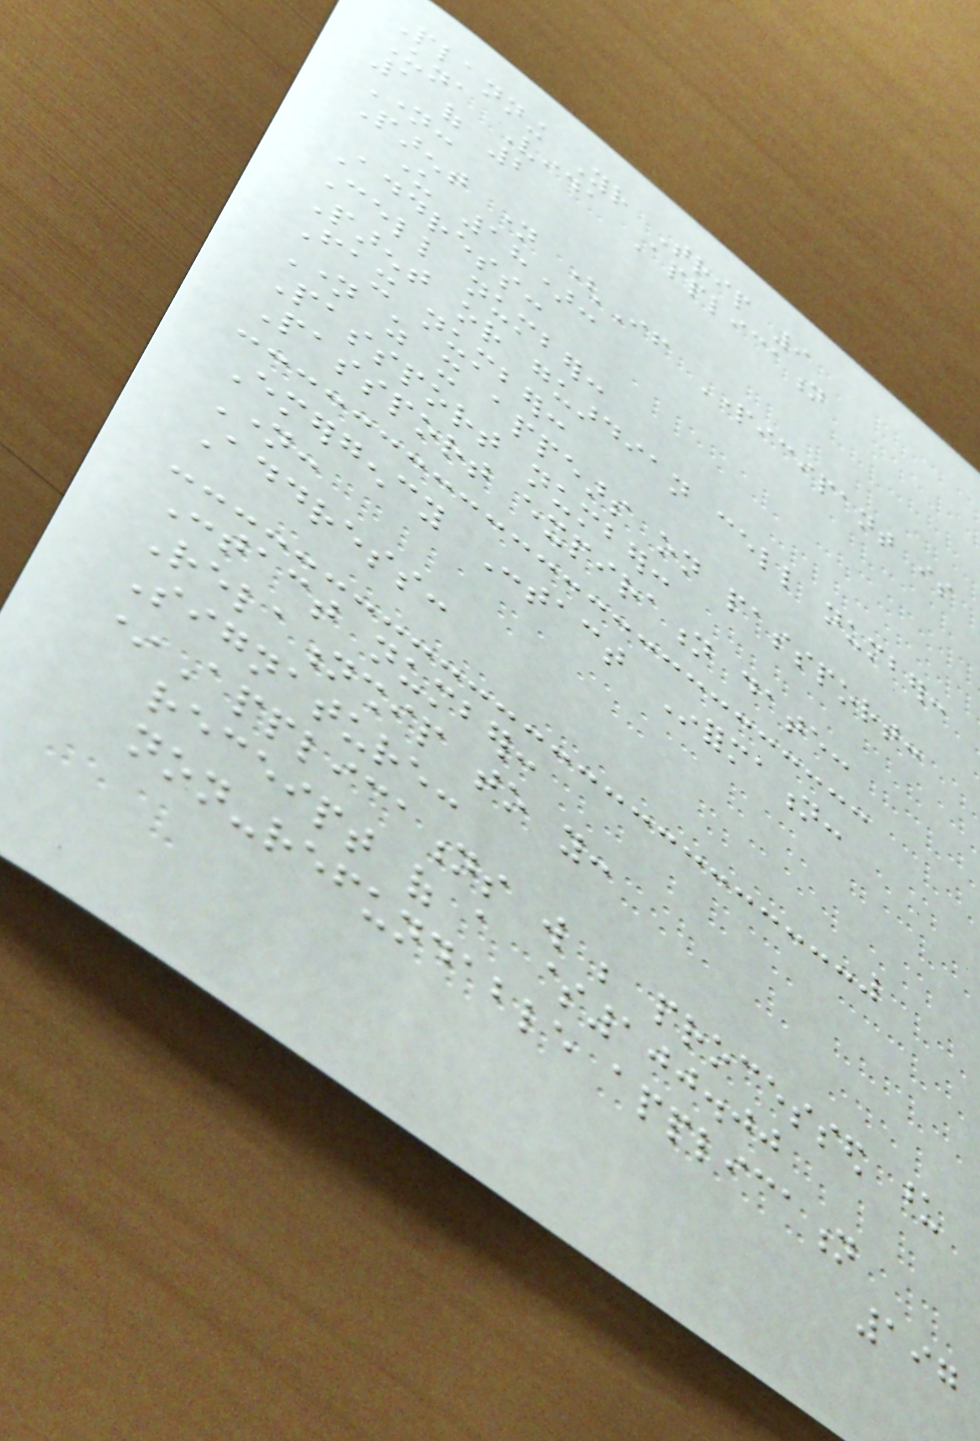Planning Your Trip 9
Una Vida Application
1 of 2
Name:
Parent name (If Participant is
under 18):
Address:
Cell number:
Parent or guardian cell number:
Fax number:
Name as it appears on passport:
Passport number:
Passport expiration date:
Emergency Contact Information:
Name:
Address:
Contact number:
Relationship to you:
Signature:
*Applications will be processed upon
receipt of a $100.00
non-refundable application
197
